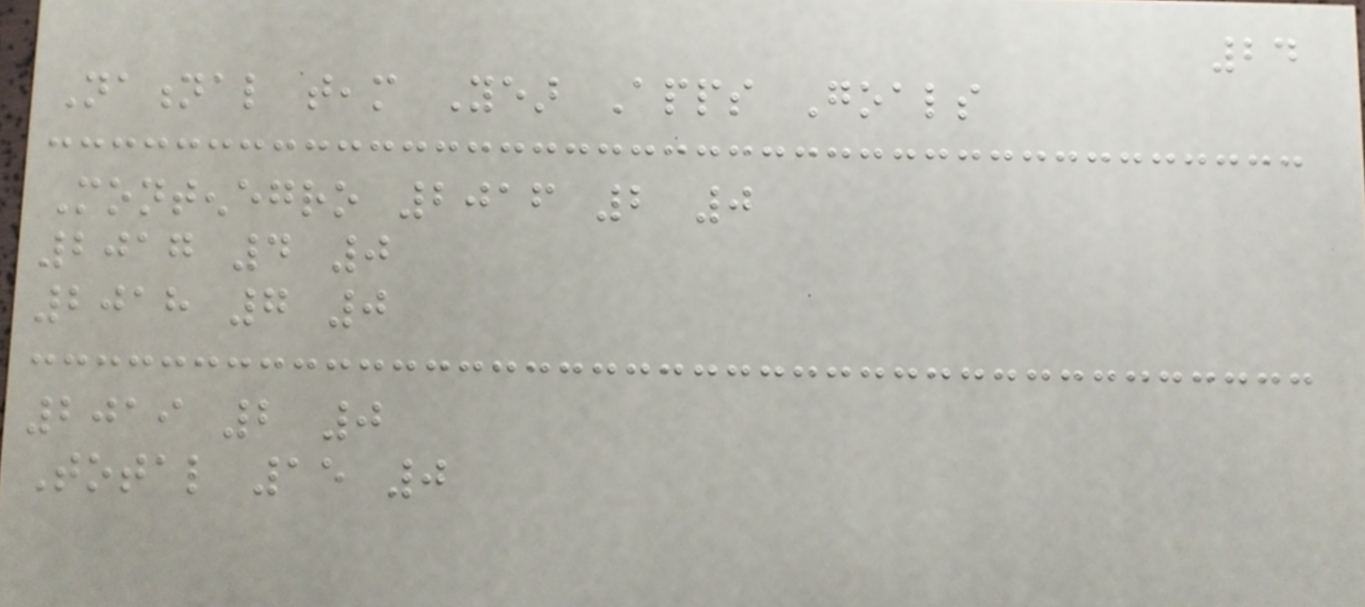24
National team Year Apps Goals
Montenegro 2016 2 0
2017 4 0
2018 7 0
2019 2 0
Total 15 0
